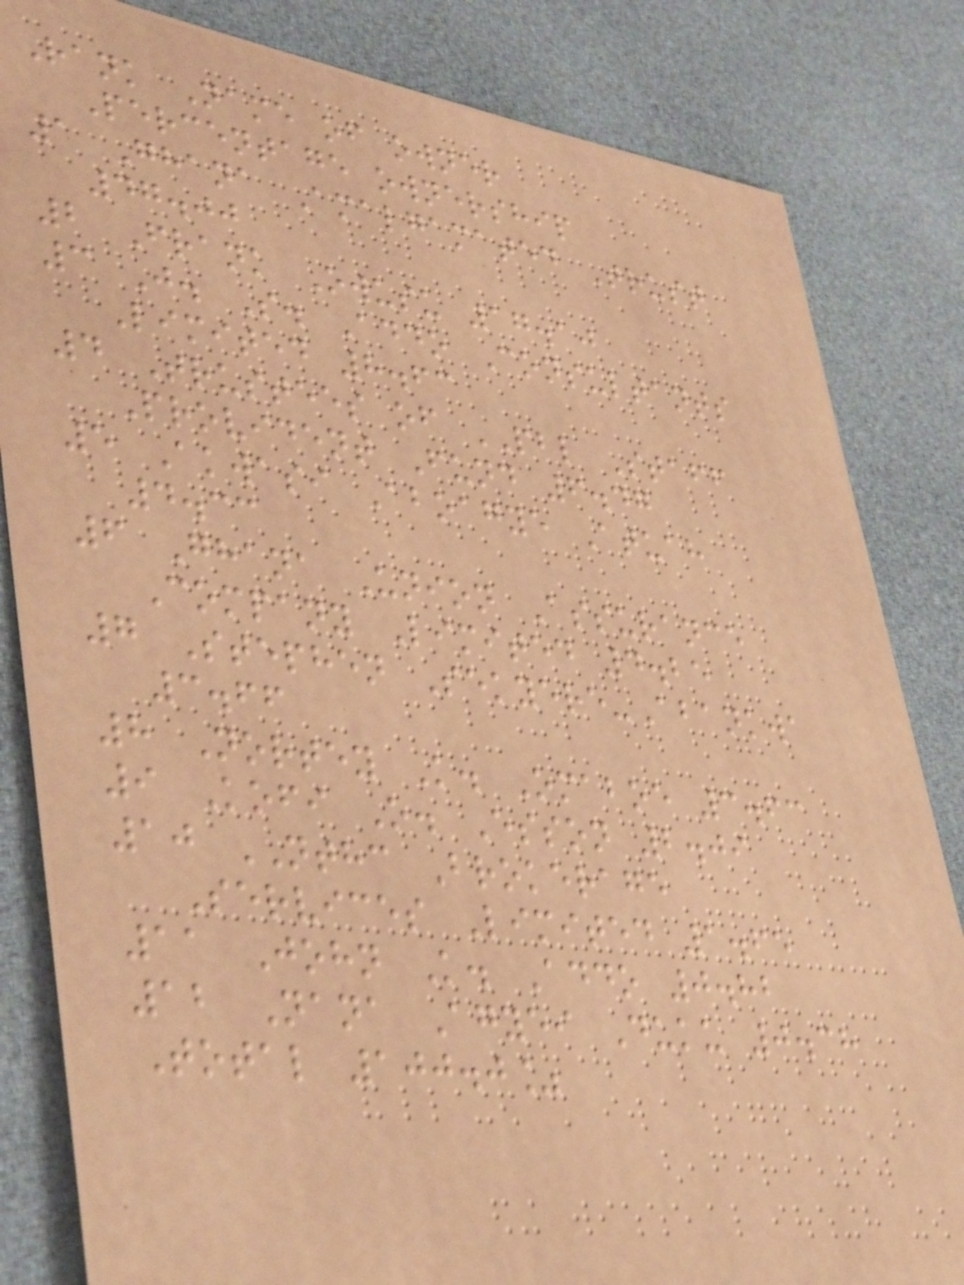Rank Name of owner
Percentage ownership
1 Ghana Amalgamated Trust
47.00
2 Frank Owusu 17.10
3 J. S. Addo Consultants
Limited 8.63
4 Trustees of PBL Staff
Provident Fund 6.47
5 Akwasi Aboagye Atuah
4.33
6 Ghana Union Assurance
Company Limited 4.25
7 Stephen Sekyere-Abankwa
3.66
8 Nortey K. Omaboe 3.63
9 Kofi O. Esson 2.09
10 NTHC Brokerage
Services Limited 1.65
11 John K. Addo 0.82
12 Nana Agyei Duku 0.38
Total 100.0%
